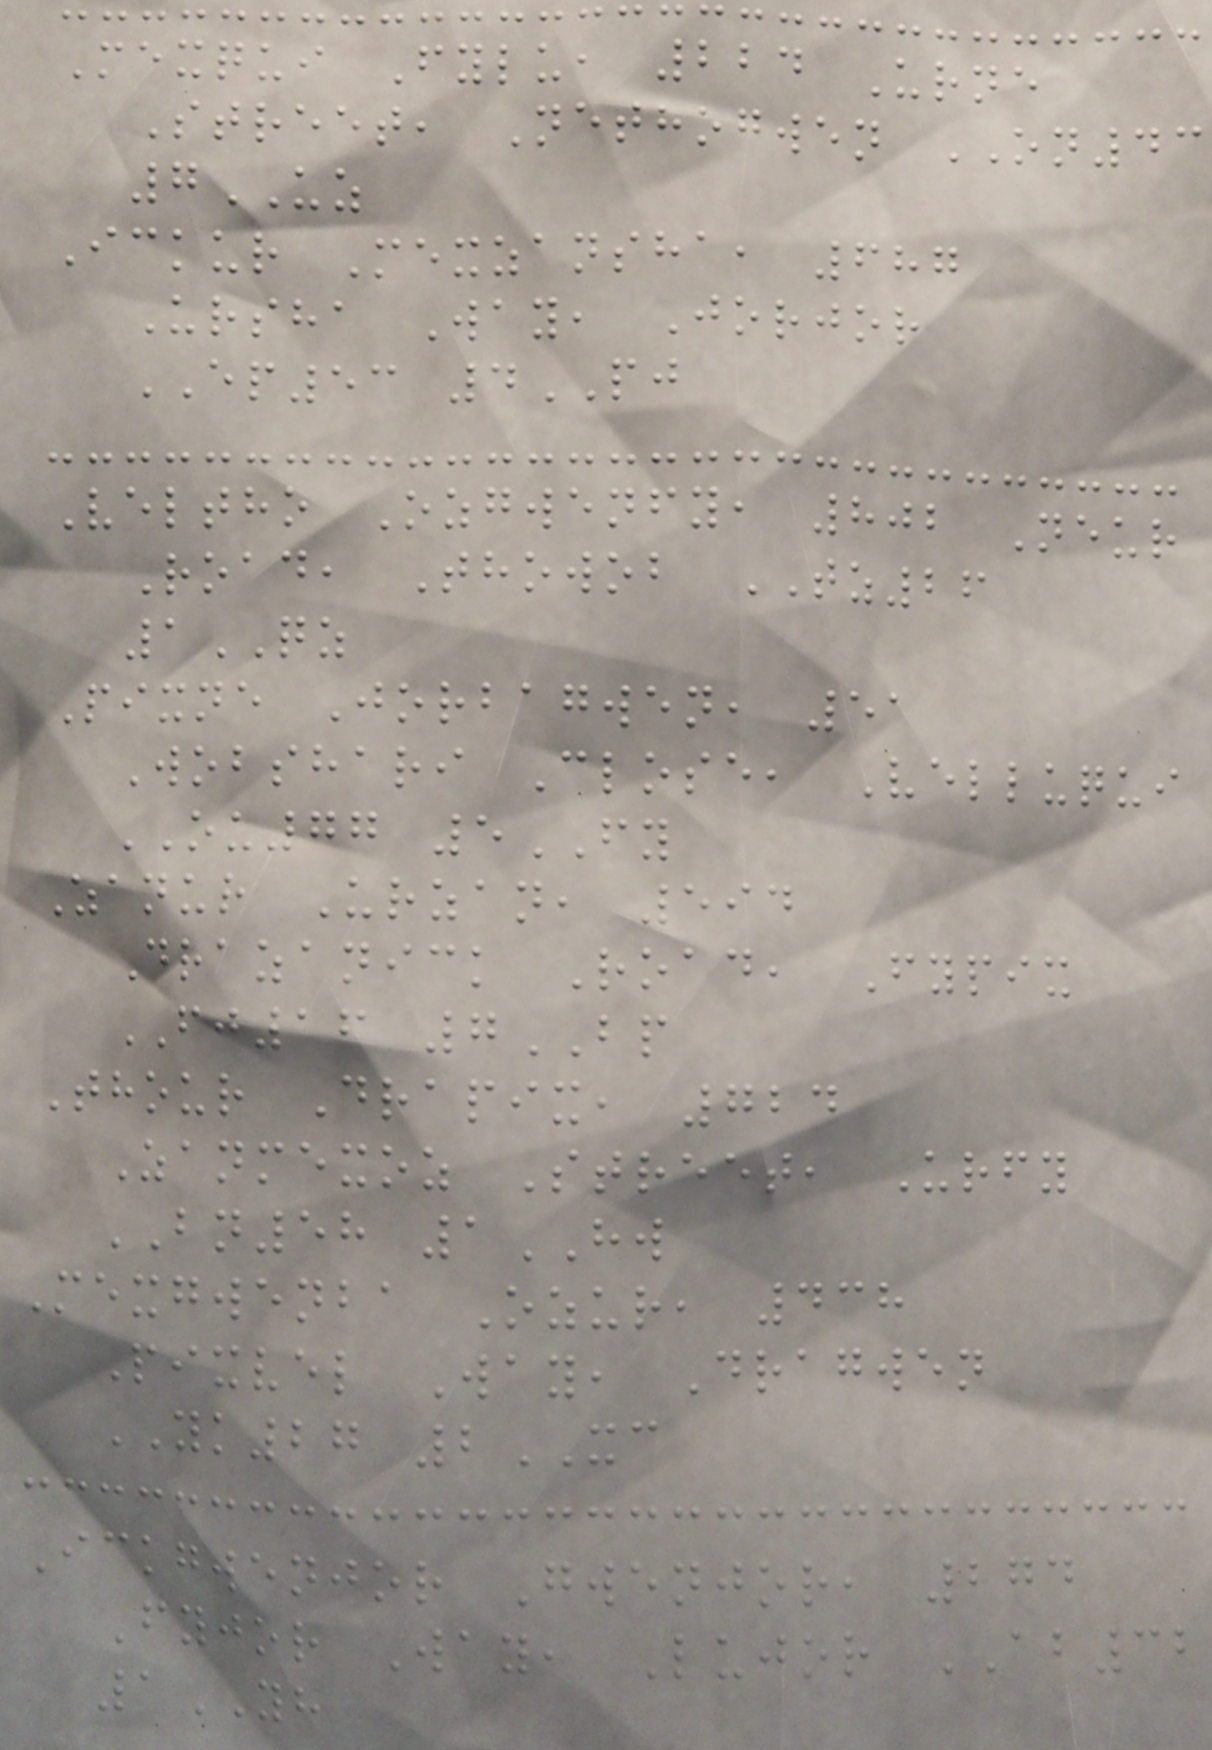Mexqui Fylu, 224 Urne
Street, Nethogwen ON43
7UZ
Ickur Mexzansha, 687
Ursha Way, Jorjor
EP53 4PJ
Veltho Ozgwenfy, 802 Neur
Road, Thowob TZ26
1QZ
Pixne Jorbagwen, 51
Wobshari Close, Velluqui
OU77 5FY
Zanur Urzan, 594
Drazanick Road, Fypix
FJ16 7BP
Thour Drapix, 724
Zanmexoz Street, Urfy
BN58 1HW
Mexgwenba Ozur, 438
Pixvel Way, Dragwen
YK27 2XC
Ickgwenjor Gwenjor, 274
Fyjor Way, Lujor AB32
1YH
